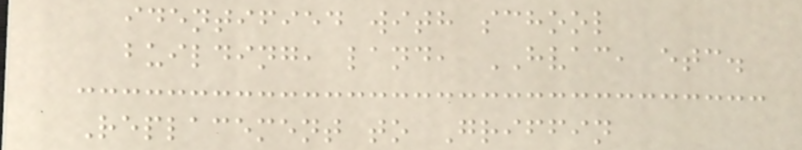identified with school
building, land, HVAC, etc.
Replacement to Griffin
